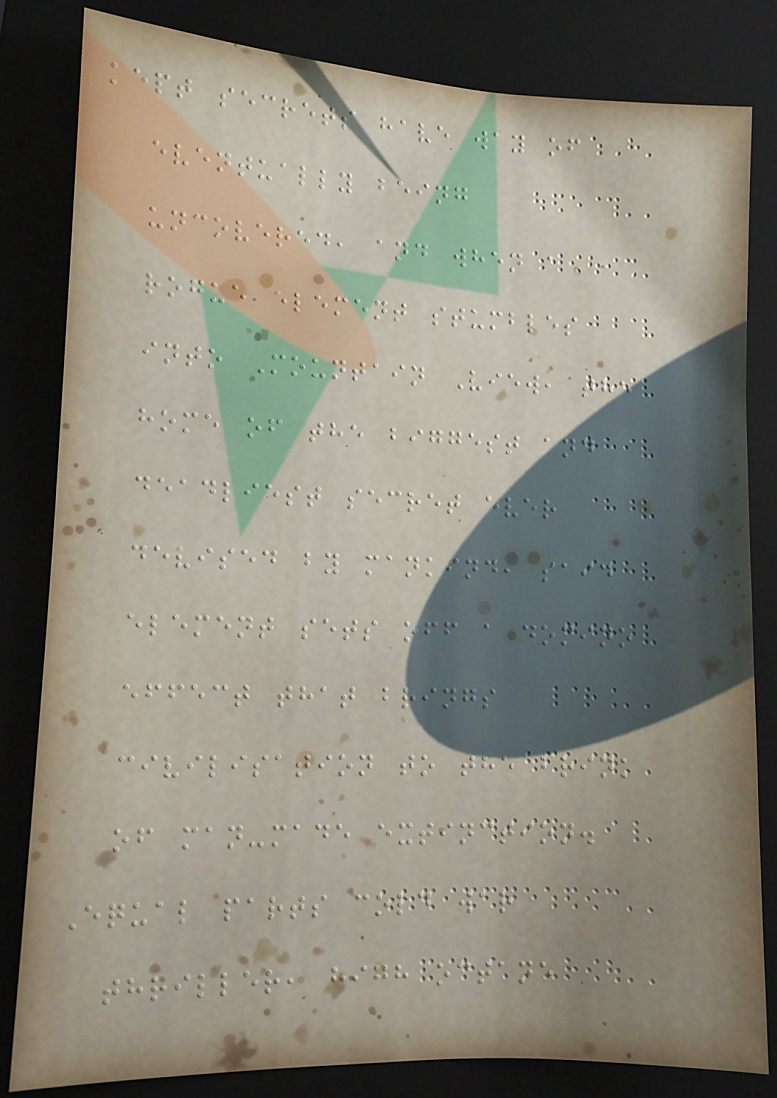kept secrets have way of
eventually being
uncovered, and when a
rogue element stumbles
into Mountain View, the
home of the biggest and
deadliest secret ever
devised by mankind, said
element sets off a domino
effect that brings
civilisation to the brink
of man-made extinction.
Equal parts cold war
thriller, high octane
